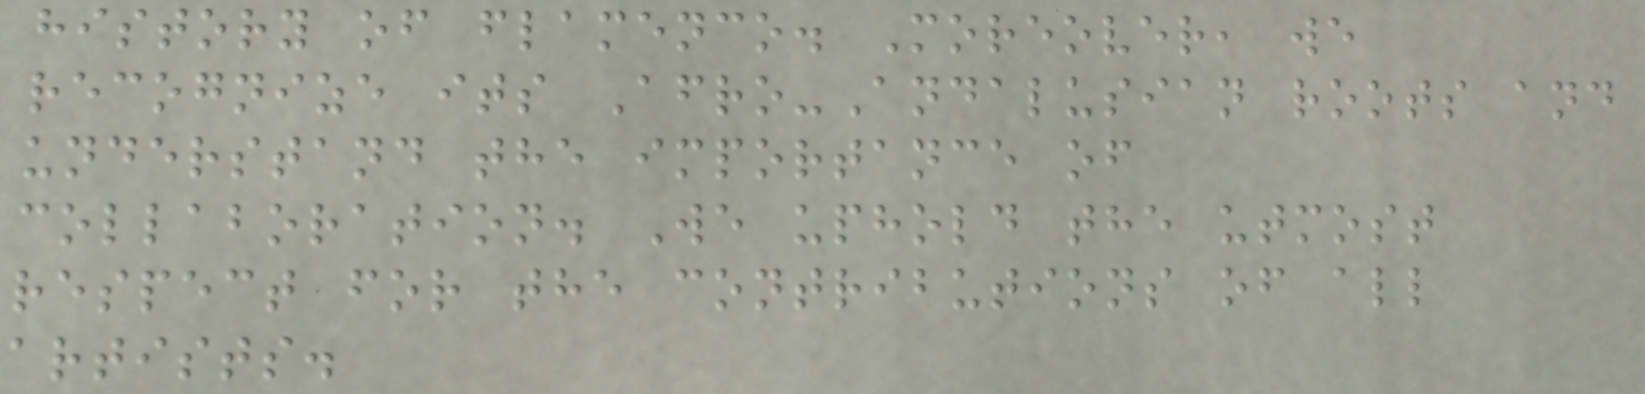history of flamenco. Moreover, we
recognize its Afro-Andalusian roots and
understand the importance of
collaboration. We uphold the utmost
respect for the contributions of all
artists.
